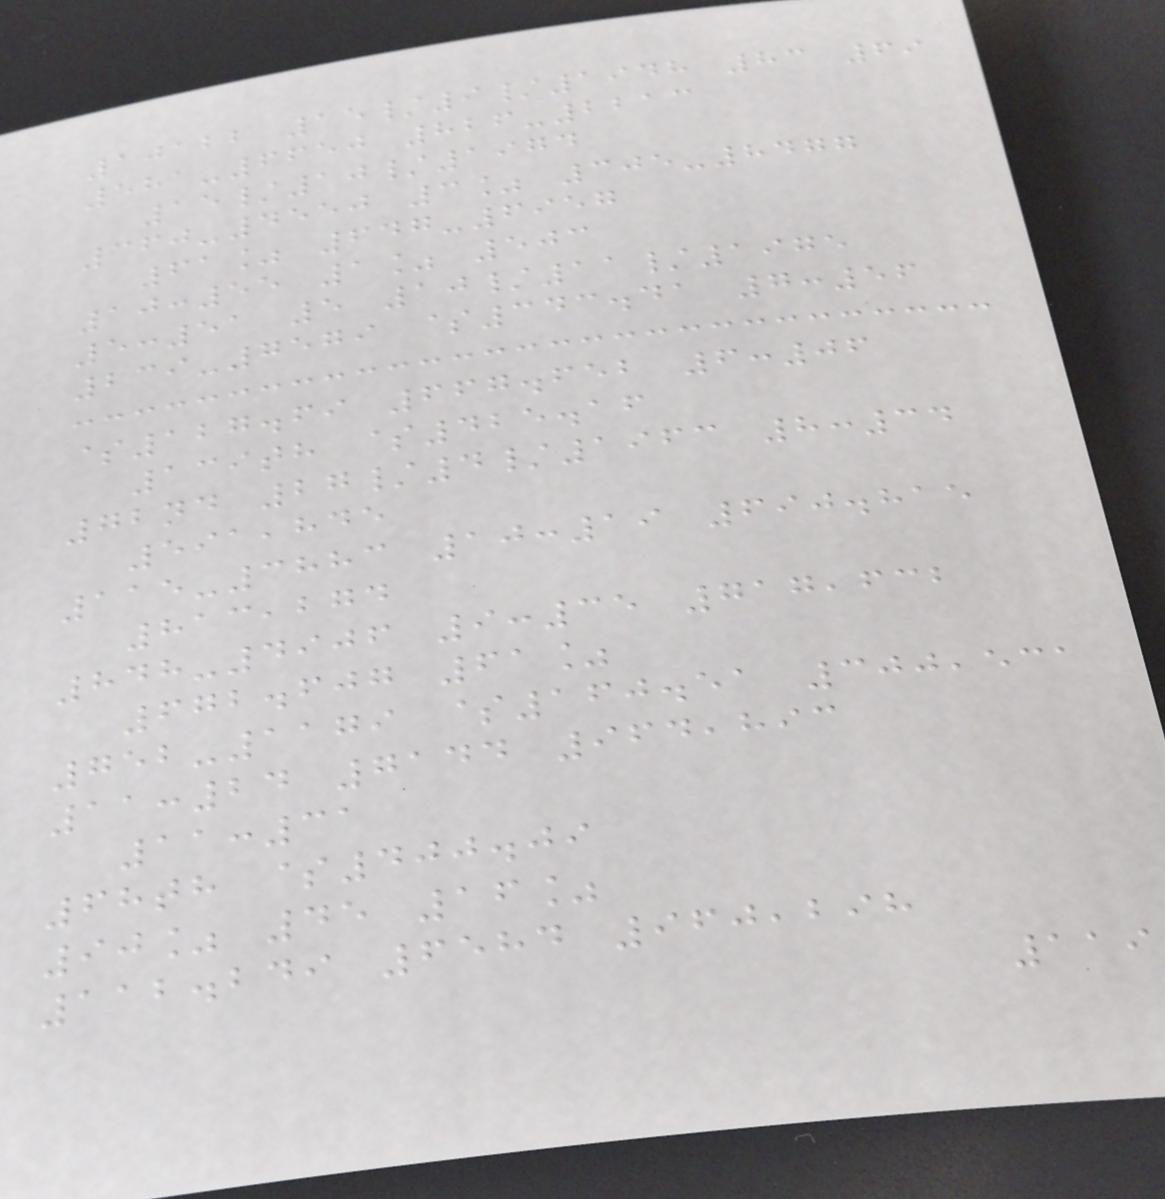10122 15/9/1948 83 69
581-6650 826-2213
15/10/1974
360-4550 3% 305-8477
61% 647-6957
10:55 1% 503
5:51 5 10/11/1975
239-7579 $343.41 7:56
$127.69 667.652 6:06
139th $425.16
72nd 27/4/1963 8:34
591,845
115-3883 10:19 690.815
813,274
848-4906 9:35 717,632
672.607 61%
752-1179 $160.51 300,531
11:24 7144 964,893
11:31
68th $400.09
90% 45 16%
112.249 6584 960,298
119
